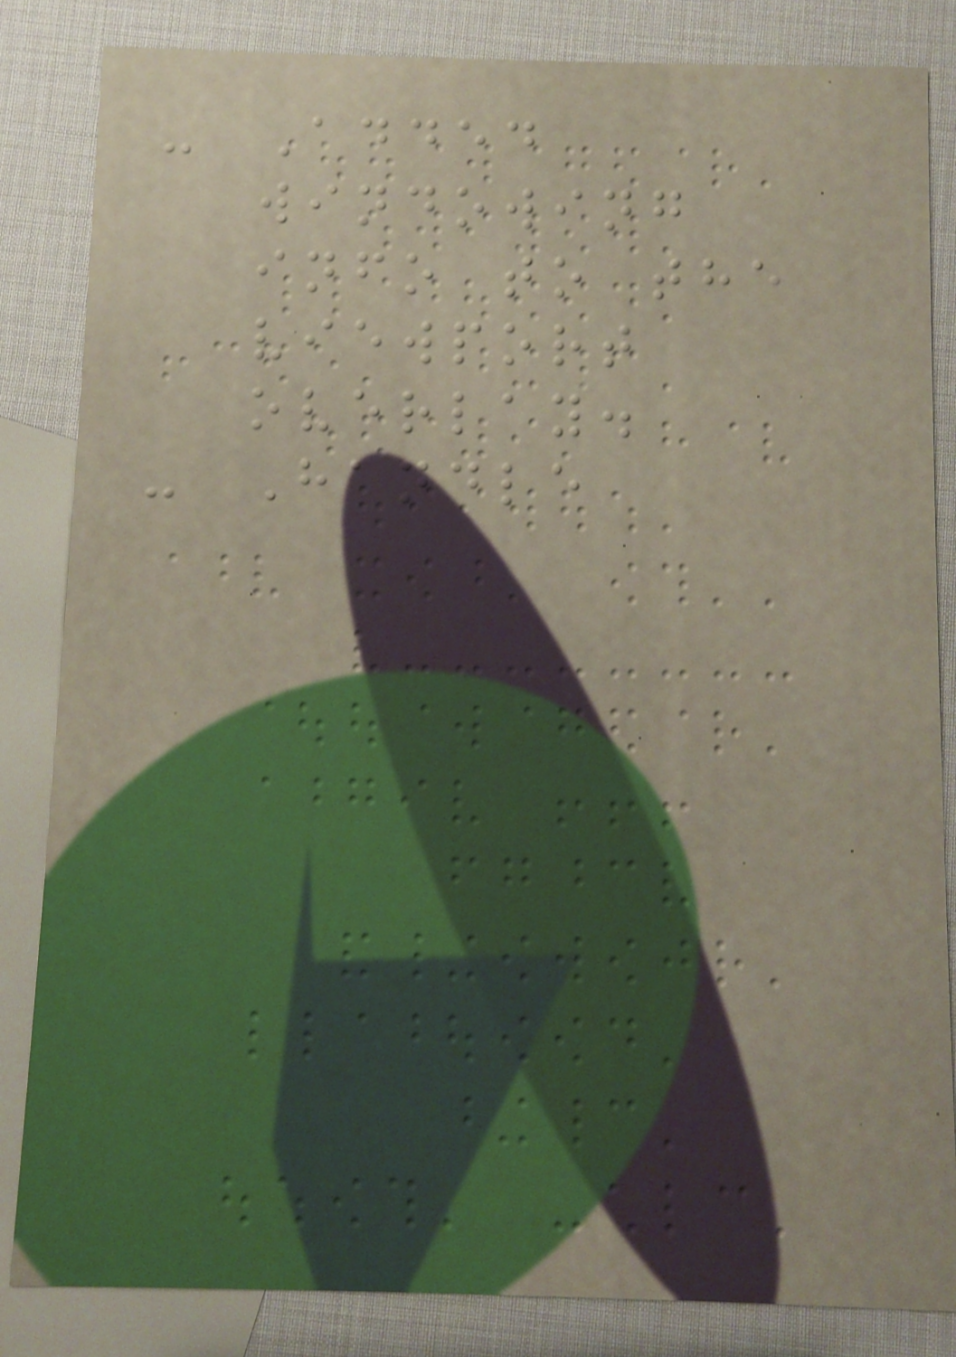- Added
windowing
info to the
viewport
overlay.
- Handle
